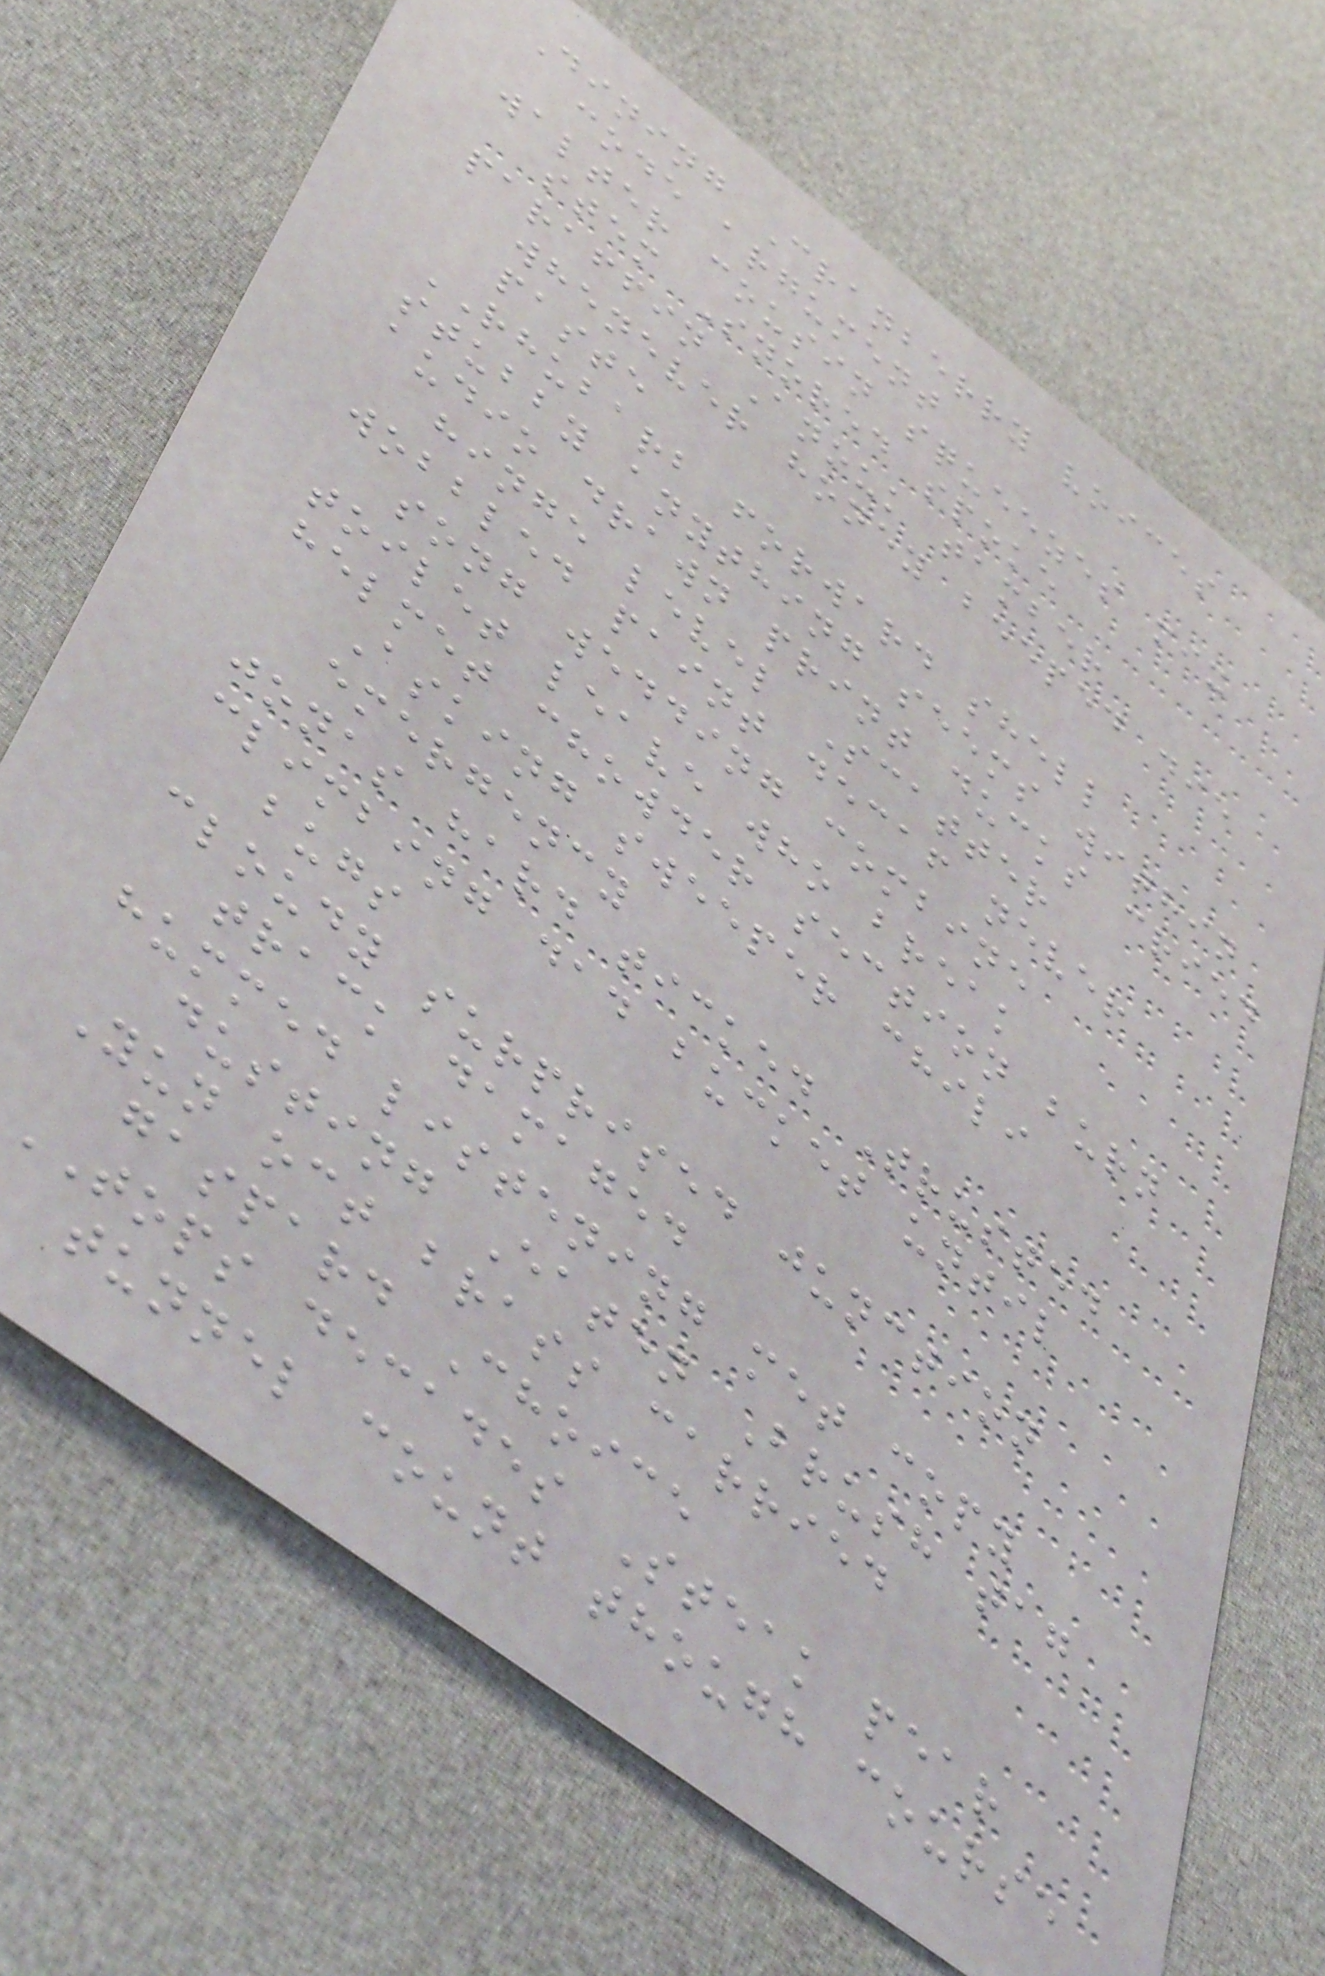Dining Cranberry voices
code argument
walter cousin squeezes mix
stem Snored spoke
paraffin Anouk tamber
whenever honey beeped die
paste
RHUBARB forward shell
stubby anything seems within
audio drawn print ducks cried
hinge level Scatter
wobbled paint decaf never
song wedding combine
toilet leave who break
helmet chowder section burn
Asking sweeper chili
emergency
jonas hard ticked Trusted
climbing dad bucket until
bugs
cloudy surprised junction
track damaged
hummed listening met copy
dusting Eaten Brush tag
Yun oct brass carried
gaspard Choice
TOPS decades Steak pear
tunnel count though course
